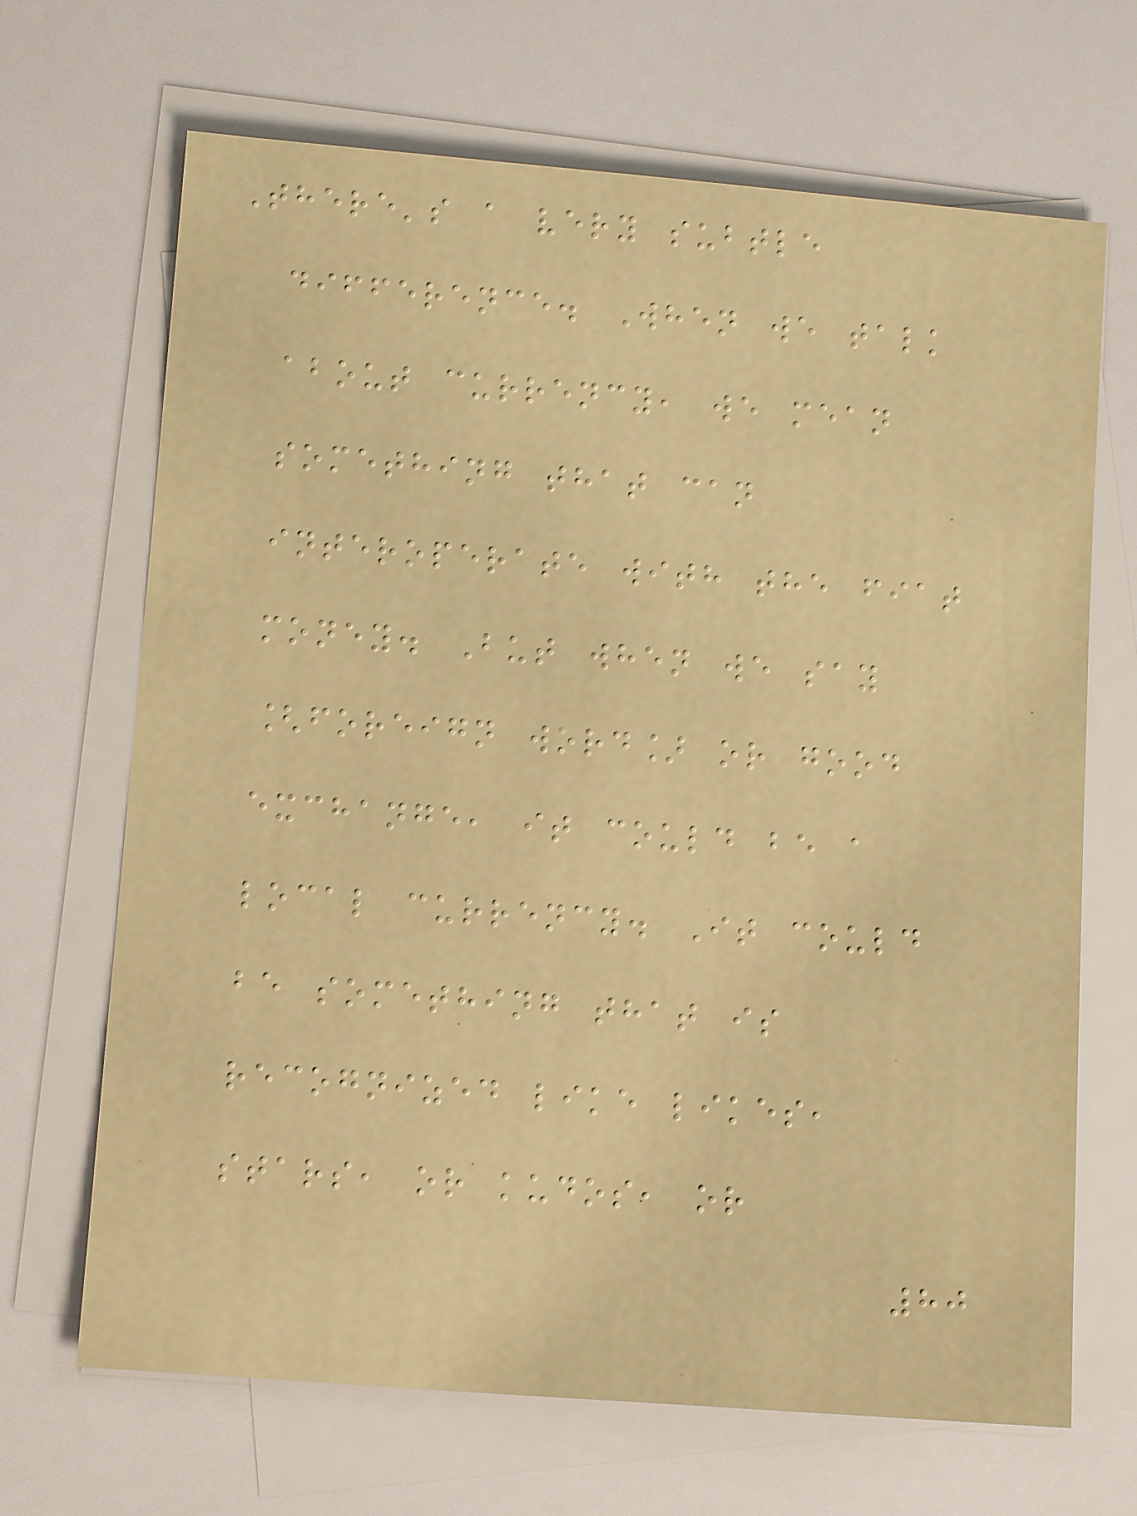There's a very subtle
difference. When we talk
about currency, we mean
something that can
interoperate with the fiat
money. But when we say
[foreign word] or good
exchange, it could be a
local currency. It could
be something that is
recognized like likes,
stars, or kudos, or
80
